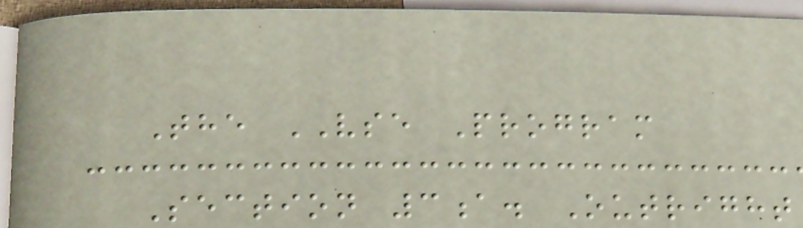The VSE Program
Section 3a. Outright
